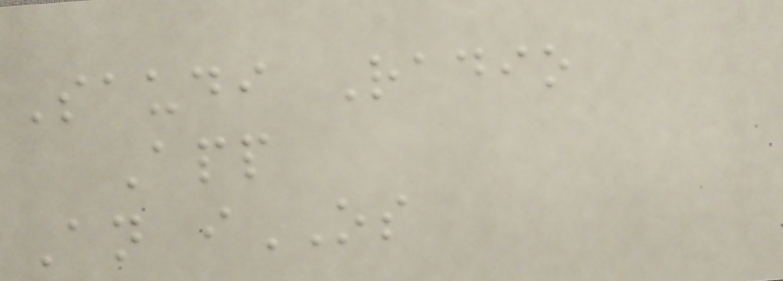Saudi Radio
App
An iOS
